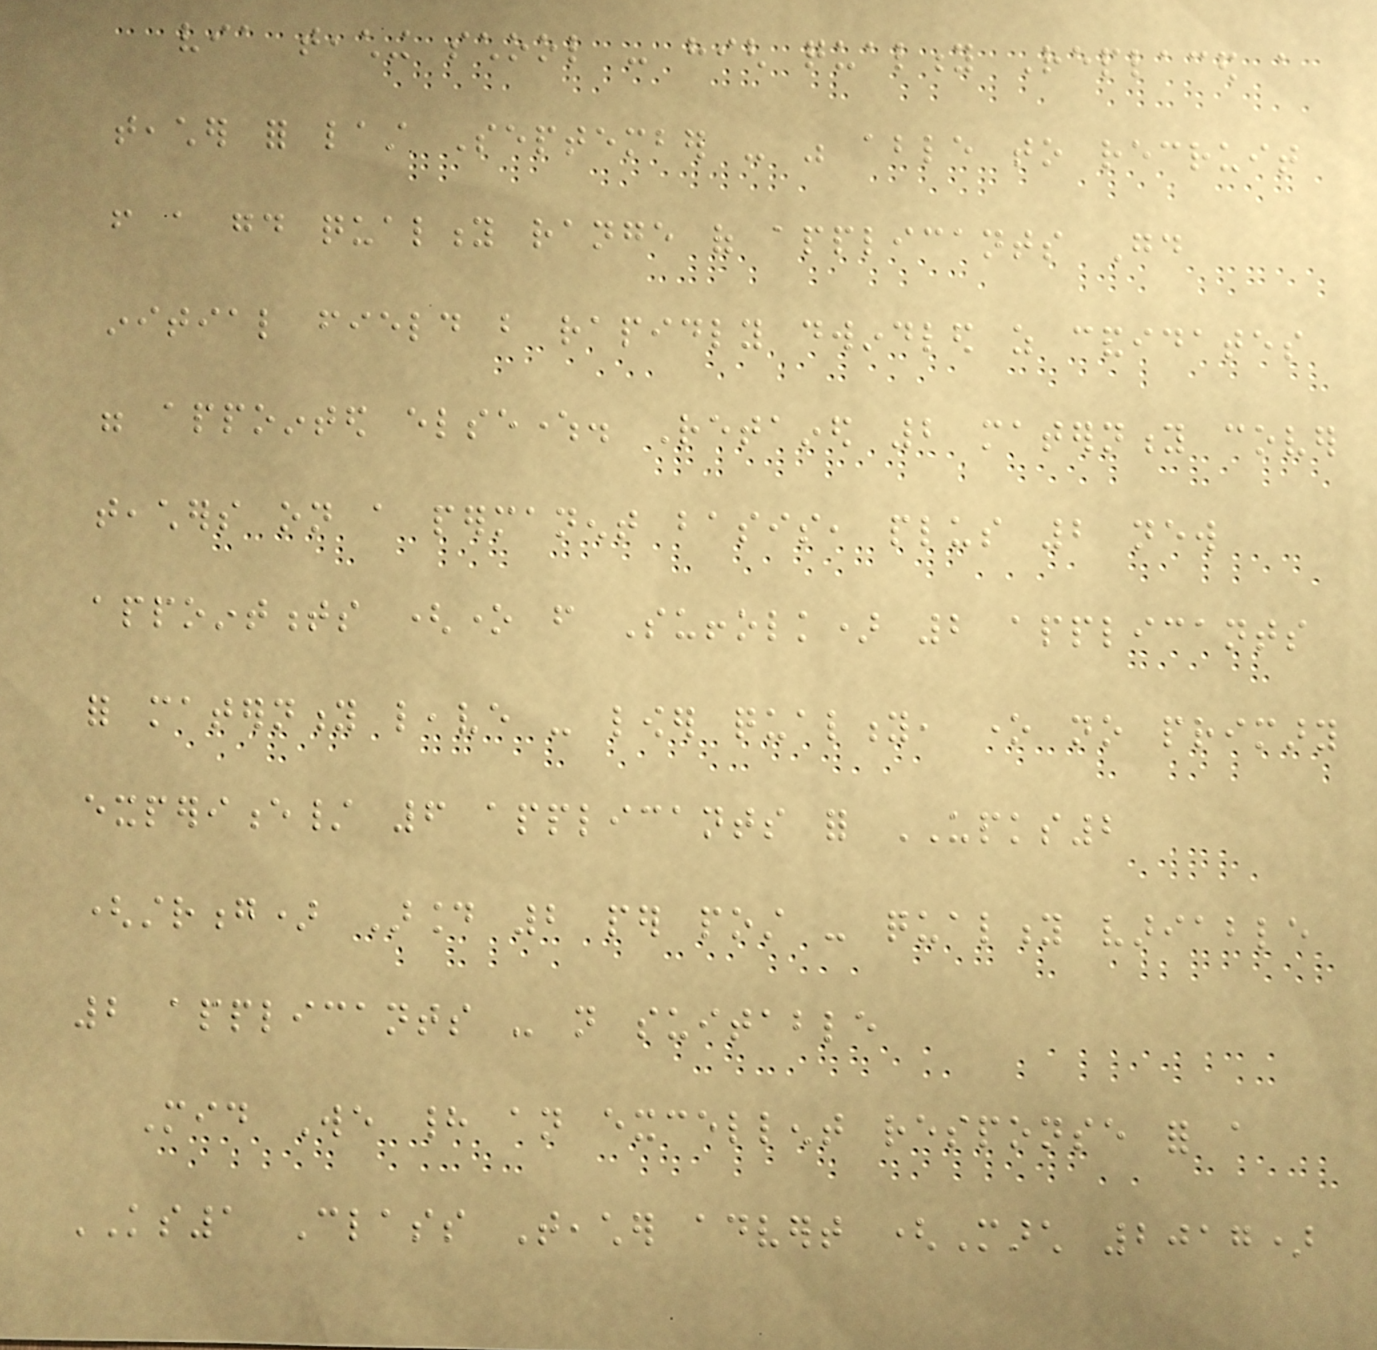via teaching school - high quality Replaced a
teacher for last September - was able to recruit
from a good quality range of applicants Good
initial field but rapidly dwindled as candidates
were appointed elsewhere. Retained 2 maternity cover
teachers on a permanent basis, plus 2 new
appointments (one from Suffolk) 2 applicants
for maternity leave - lower quality, one no primary
experience/ 6 applicants for UPKS2
(strong) Around 2 per post - quality variable
2 applicants - not suitable
Mid We had an excellent response for a
KS1 Class Teacher advert (March 2017)
